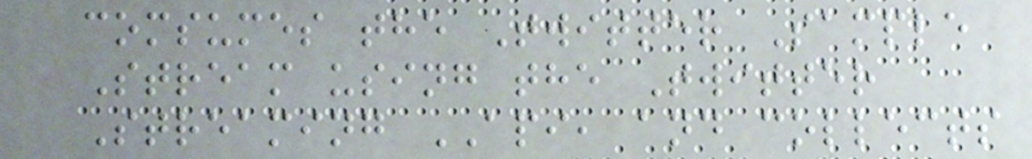comsumes the Twitter Sample
Stream using the Twitter
Streaming API, and collects
